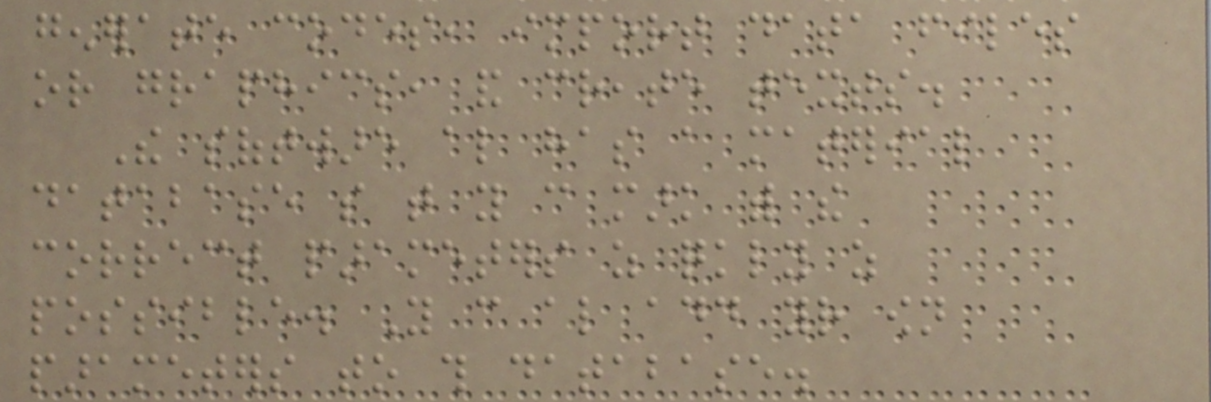generate codes, import data files
or graphics, and create texts.
The software also has a material
database so that you can mark with the
correct parameters as quickly as
possible. You can also add your own
parameters to this database.
